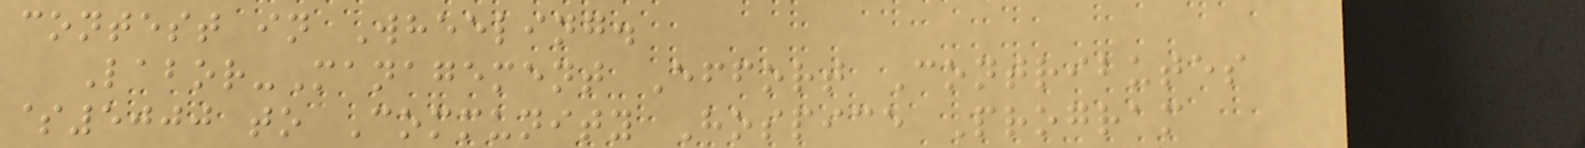contest in Wheeling.
Labor-Management Effort Contributes
$5000 to Community Hospice Program
